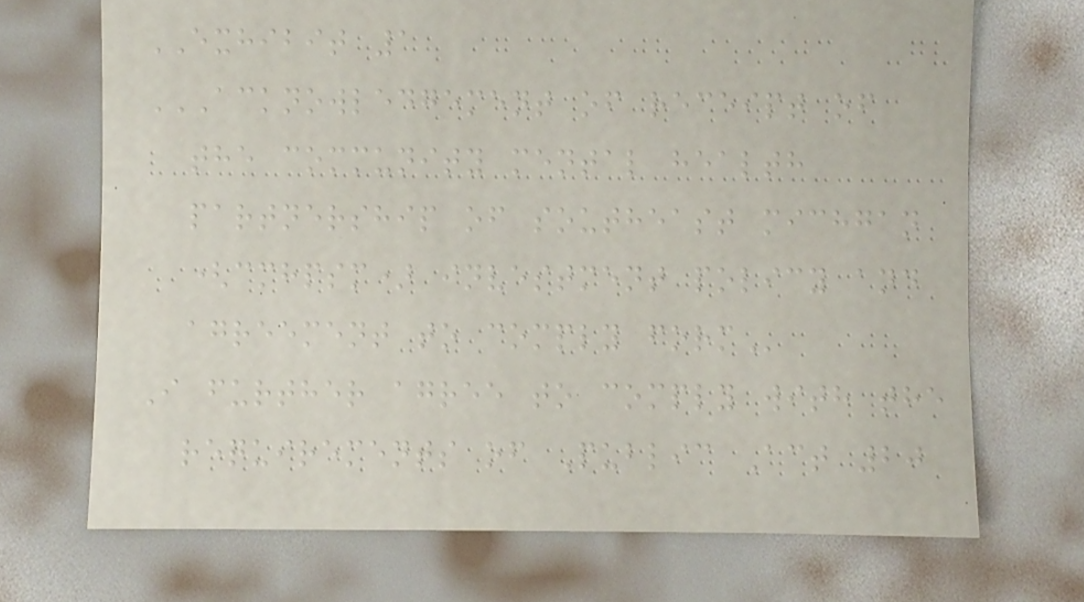EXHIBIT 1
ACKNOWLEDGEMENT OF RECEIPT OF
THE COMMUNITY MENTAL HEALTH
PARTNERSHIP OF SOUTHEAST MICHGAN
(CMHPSM) INVESTMENT POLICY AND
AGREEMENT TO COMPLY FORM
I further agree to comply with the
requirements of Public Act 20
